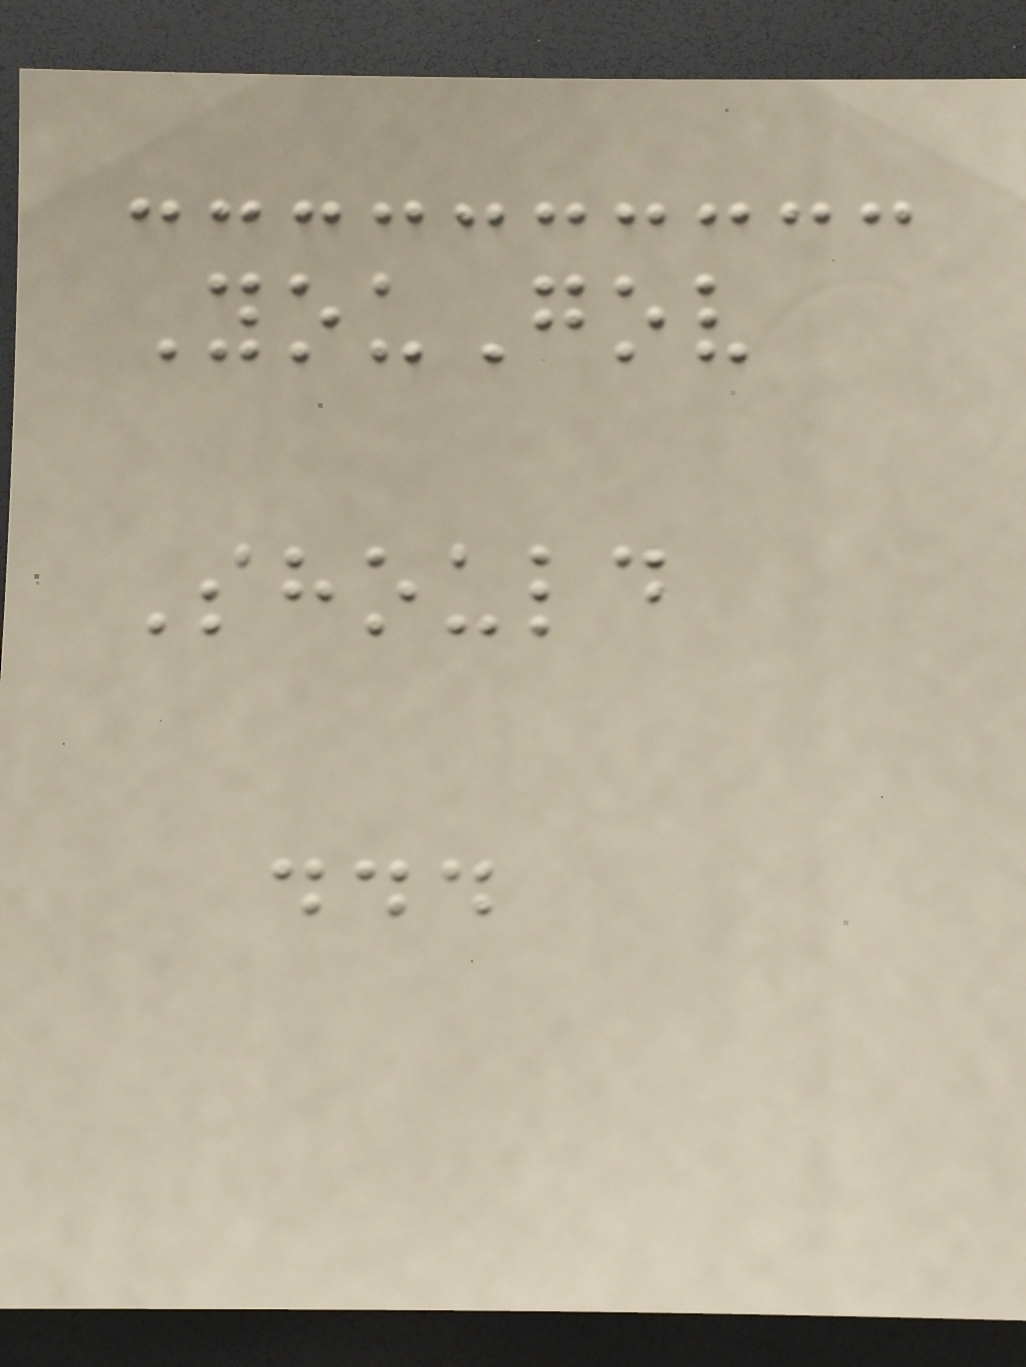YouGov
Should
...
